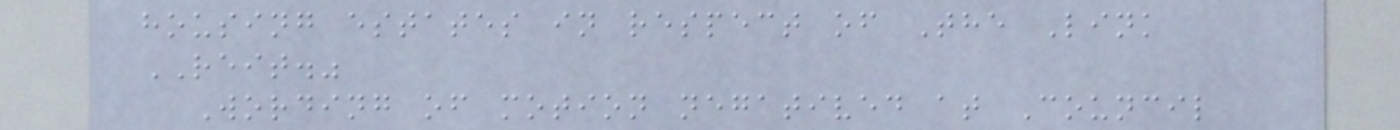housing estates in respect of The Link
REIT."
Wording of motion negatived at Council
